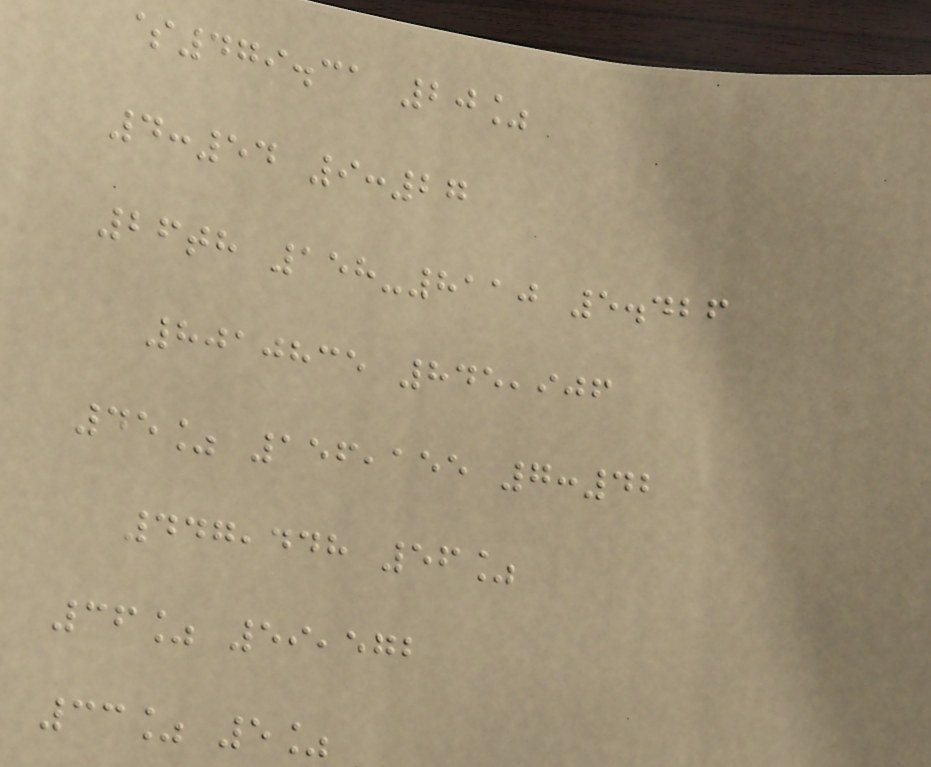$479.31 20%
4:54 9:27
26th 158-8110 5.426
8010835 845,906
45% 156,155 7:42
447,448 56%
36% 59,572
33% 5%
